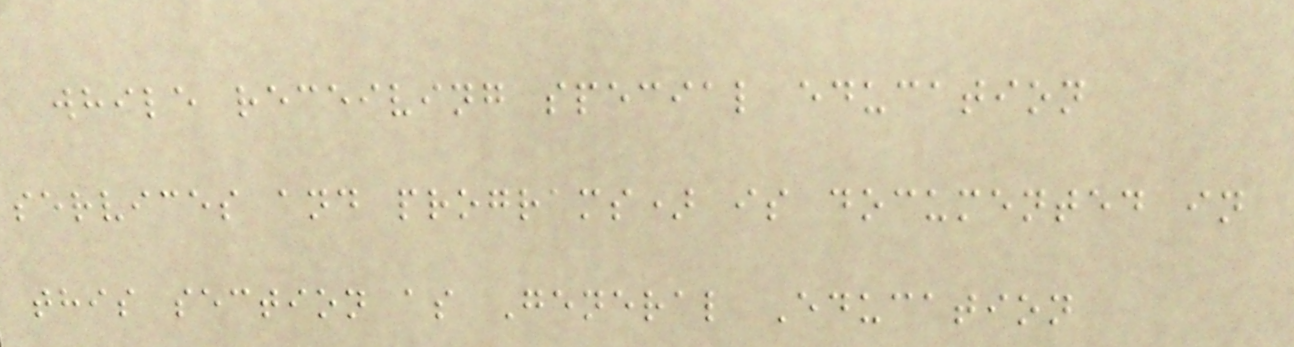while receiving special education
services and programs) is documented in
this section as General Education
